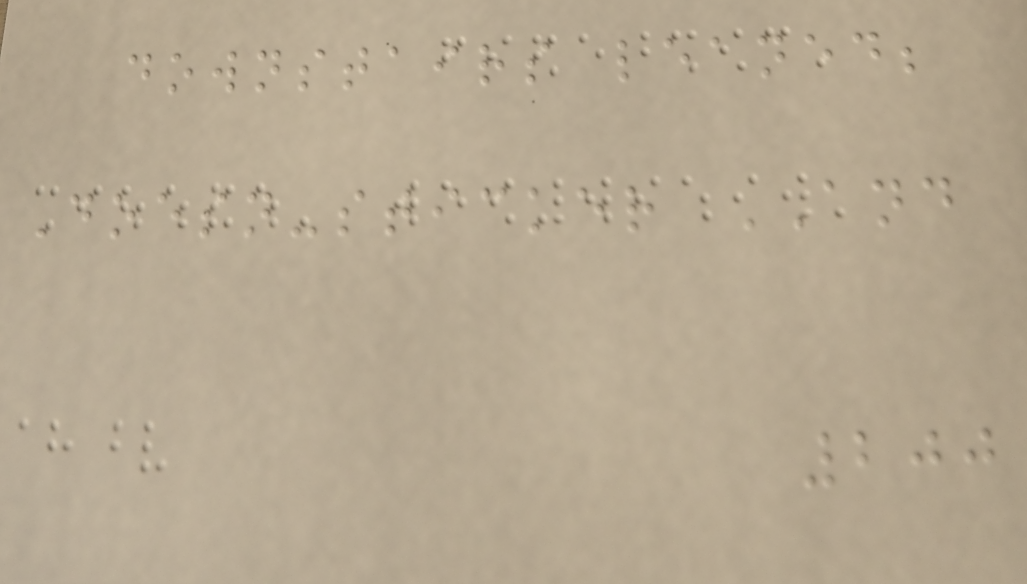downstairs leaned;
Doesn-sticker AND
200
